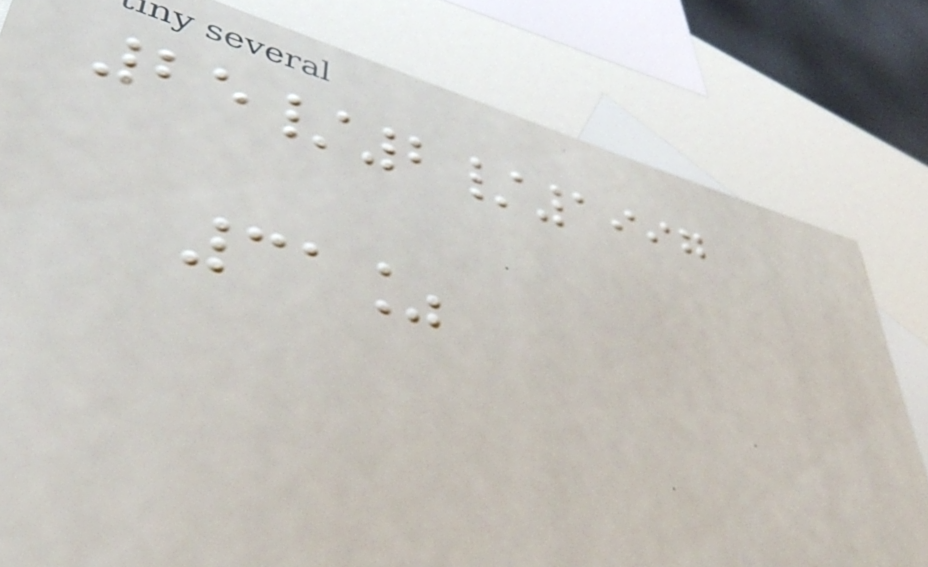25/2/1997
31%
